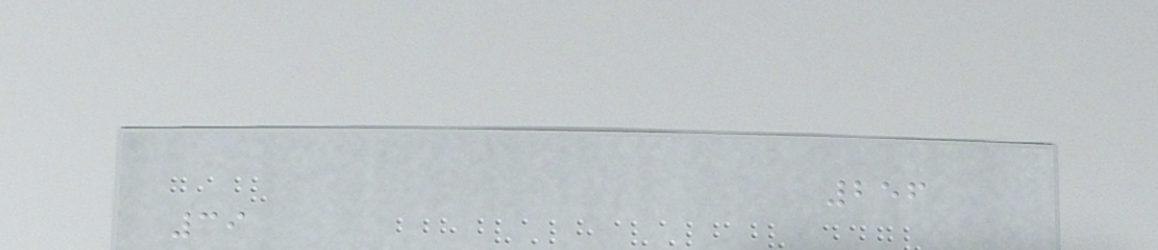256
39
